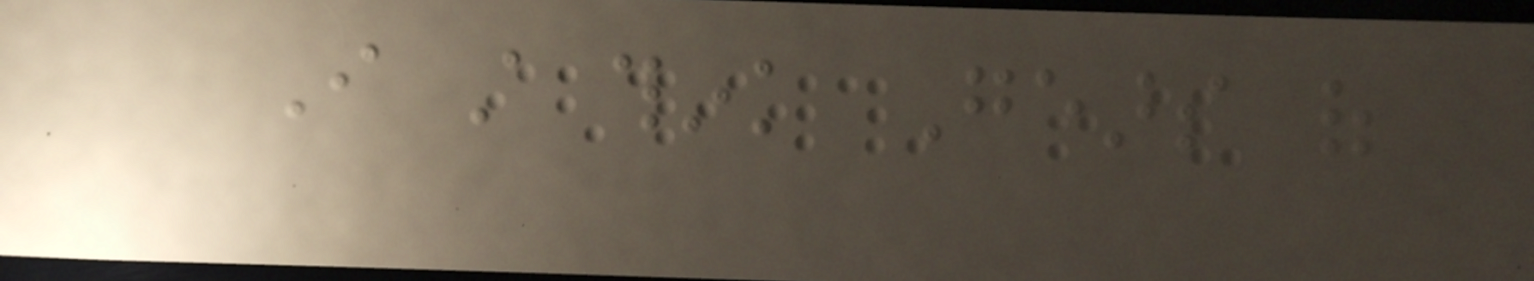I still think Gears of
